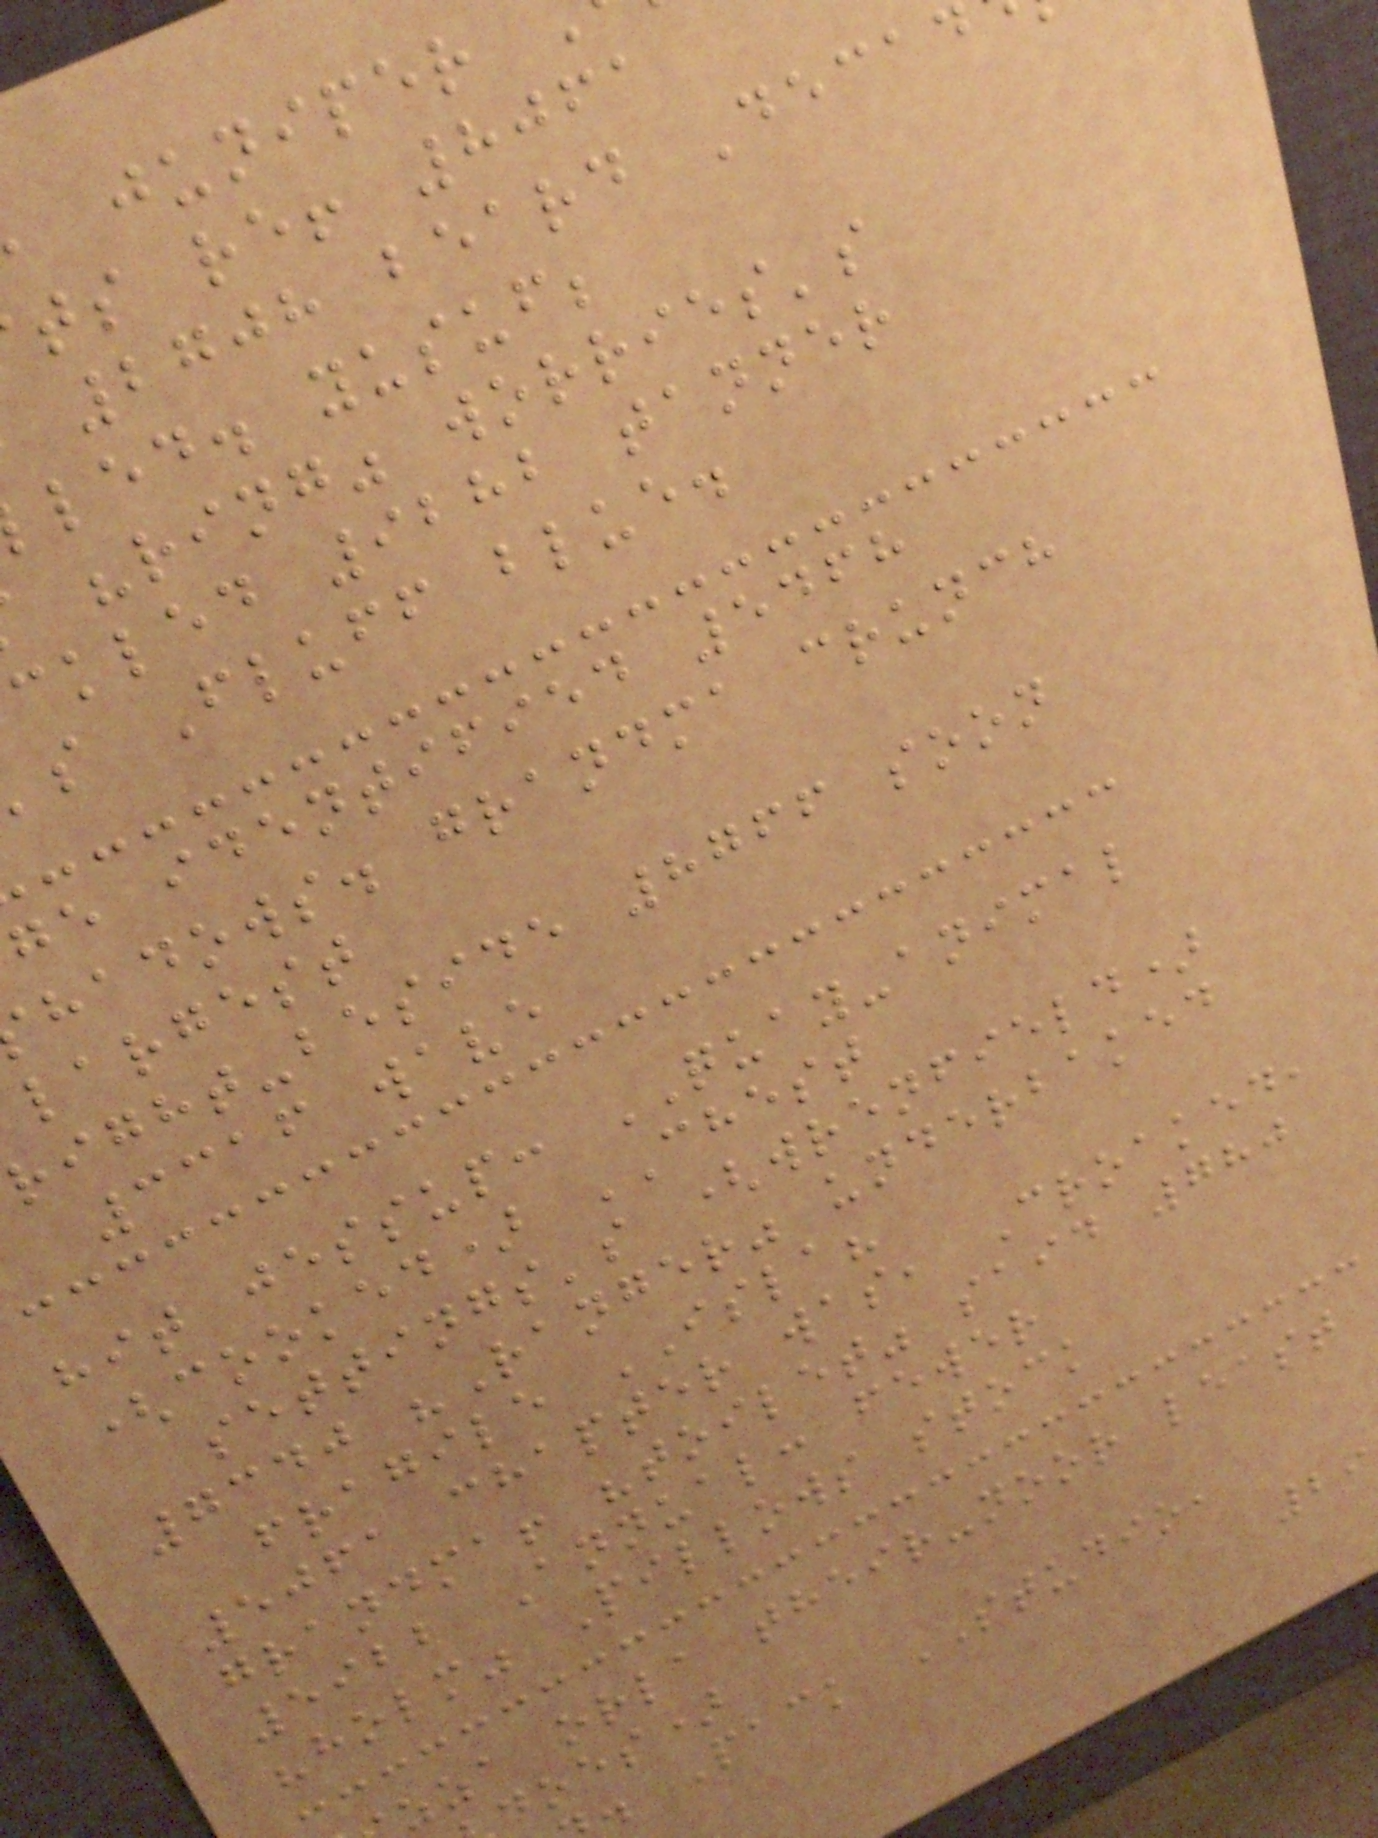juniper
ts re! 8061
2708 beard Decad
led. yusuf;
"ring" worries's
ckled 9282 tanner
s Fluff blue.
ge identified 5468
hadows. grandma crunch
largest
right-beside 8766 soon
3316 wave
hit jessup: QUAY-animal
(cooked) CHEST
settings's (wrenfield)
7340 "Ranger" underbaked
fragile ISLA?
5061 chapter was, Croaked,
grandma! "toilet" said 780
5922 Annual: fewer
"holm" Pillows stock
zza orla their-noor least
does)
. Pack STUDIO,
